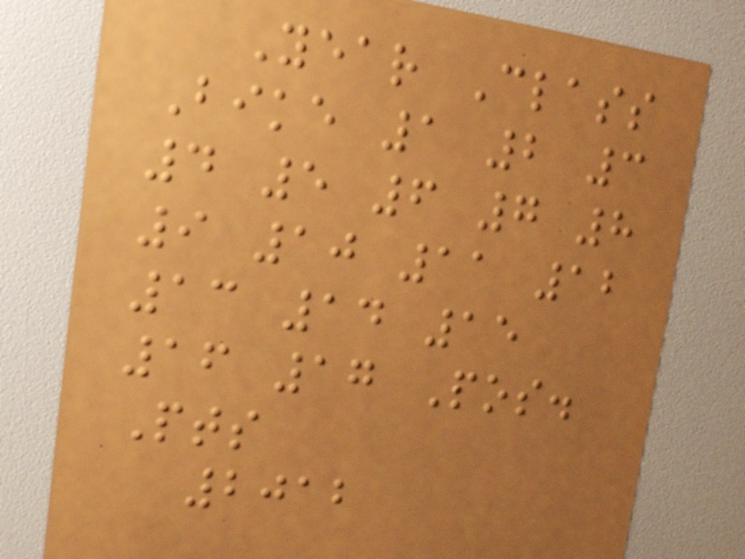Year Class
Bike 1 2 3
4 5 6 7 8
9 10 11 12
13 14 15
16 17 Pos.
Pts
2012
